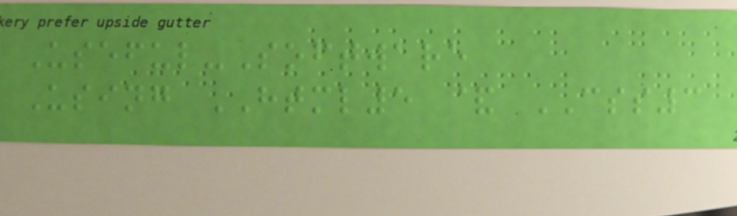Useful-Software
Using HTML5 & CSS3
